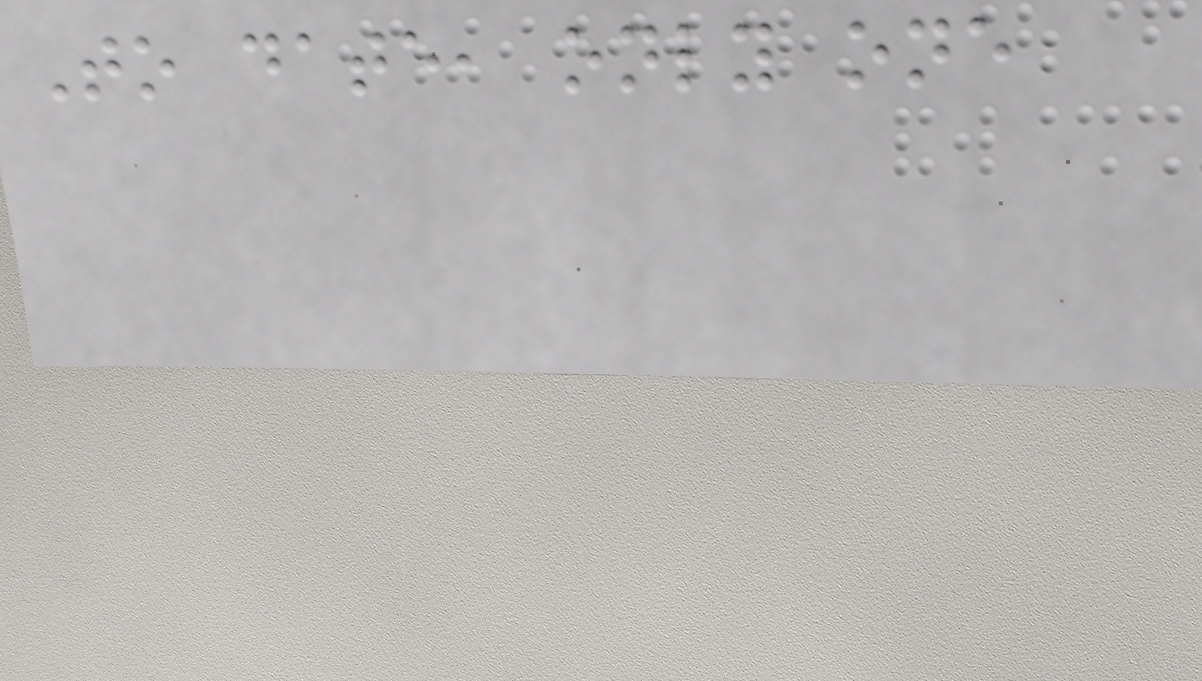To date, only one
